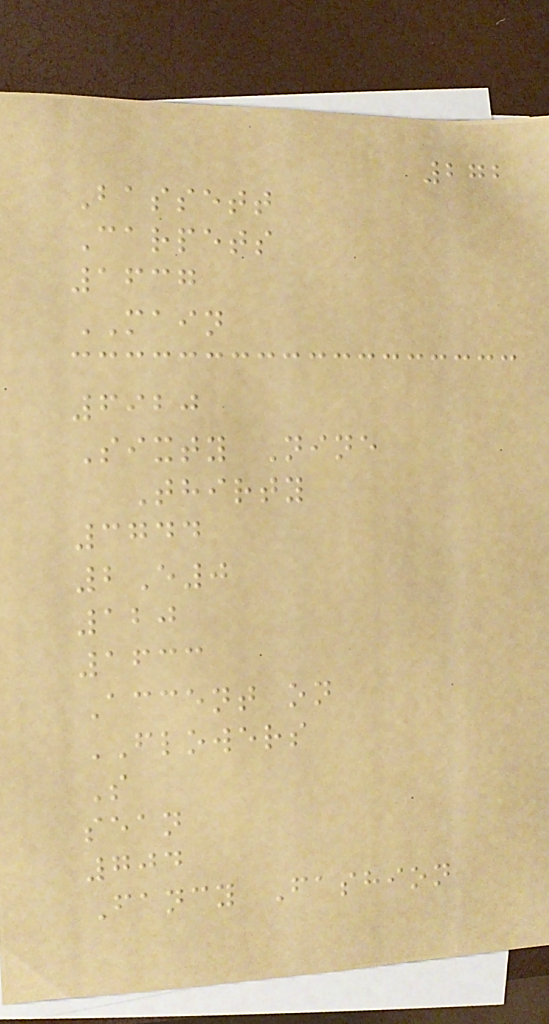272
Bassett
Carpets
1637
MAIN
6920
Sixty Nine
Thirty
3744
2E0
120
1633
Accent on
FLOWERS
S
sean
704
Fancy Fashion
